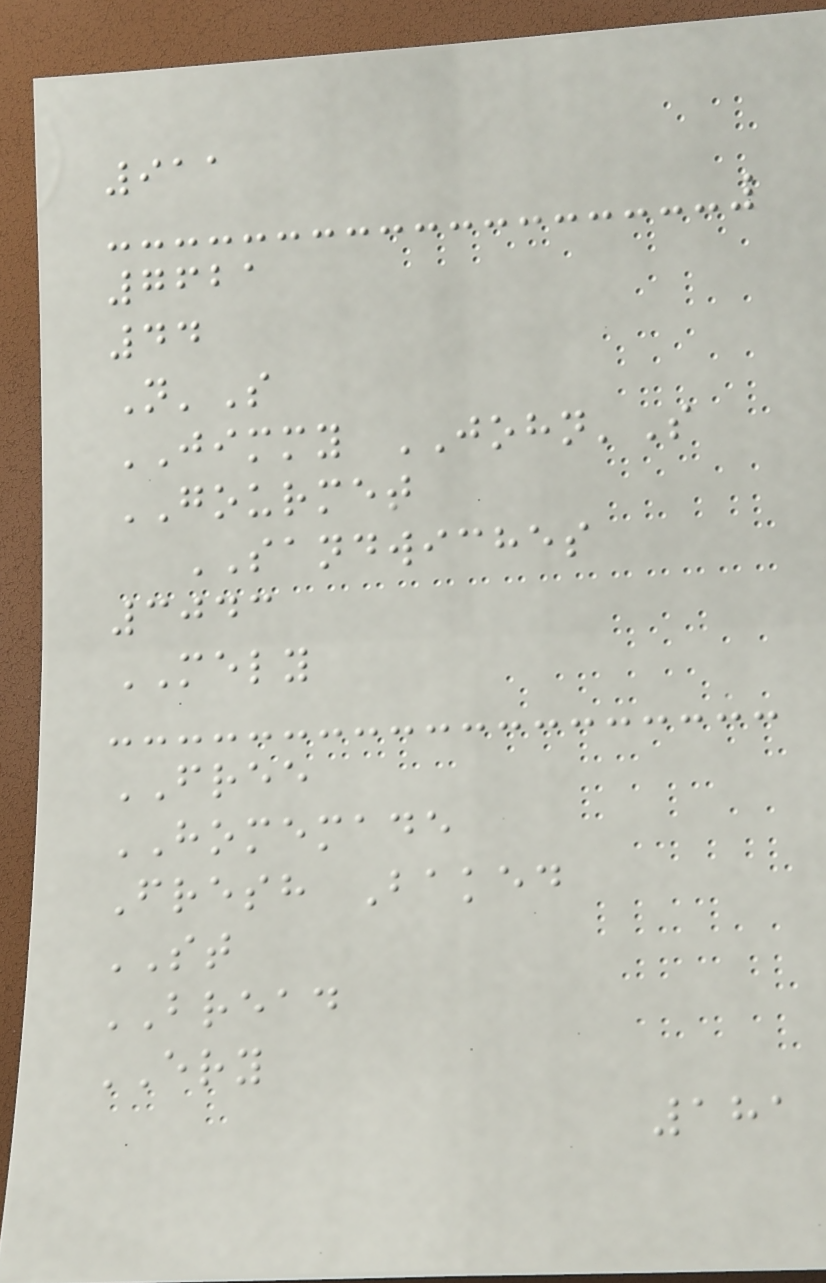911
7621
44
N'S
JIMMY JOHN'S
GOURMET
SANDWICHES
3043
MELY
FREE
HOMEMADE
Fresh Baked
ST
BREAD
ERY
181
